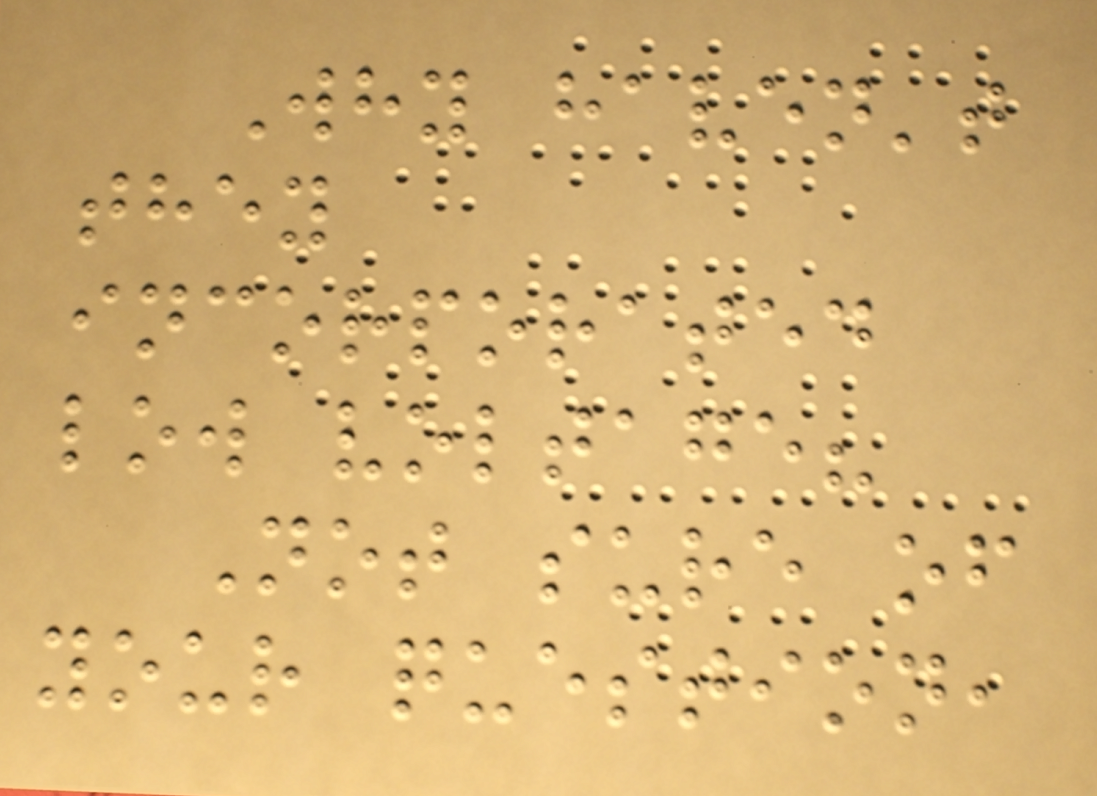Why haven't
they
incorporated
low voltage?
Not sure of
your question,
